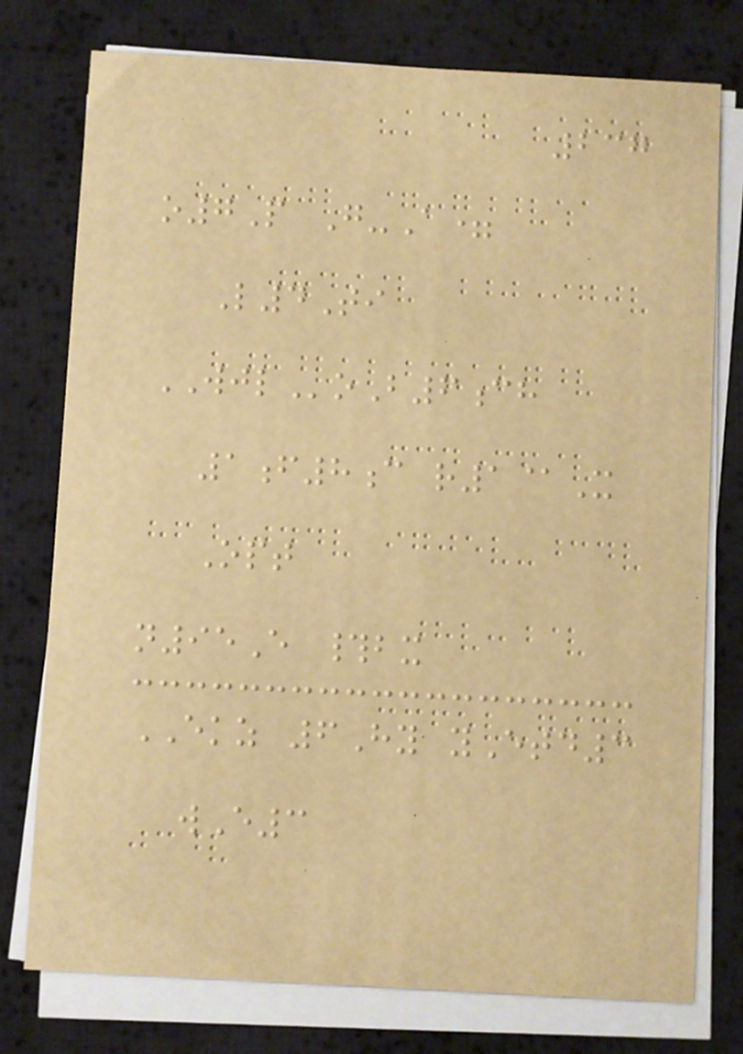237
o7P G-A=
L4Ti
WJLoB6ch
1f8c r1@X
Opt
n95E #bx
EKZ 6Hy yEtd3
wE3
